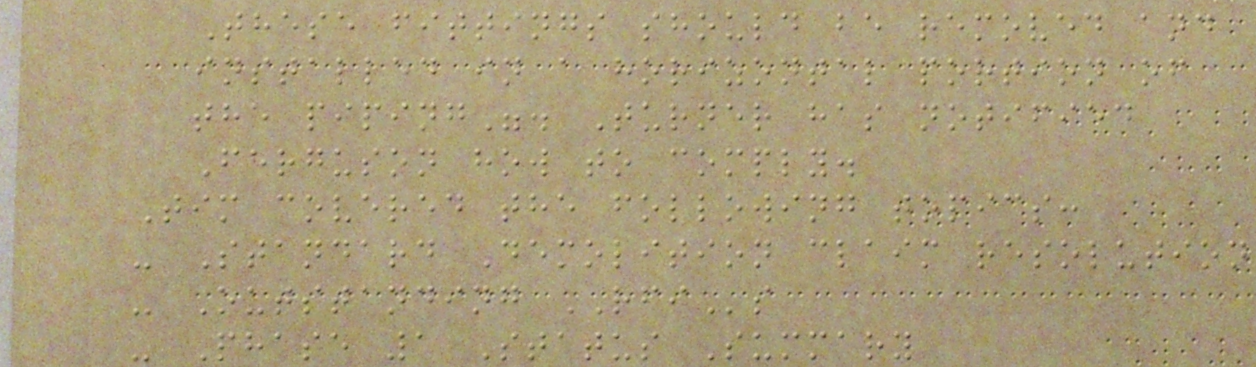These fittings should be removed and
installed in a horizontal portion of
the piping". Turner has notified
Ferguson how to comply.
Tim covered the following topics:
- Standard Demolition claim resolution
- Outstanding RFIs
- Phase 1 Status Summary
